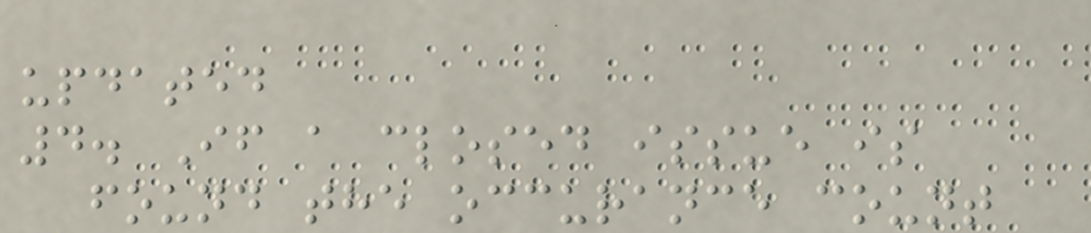updated
4. If a closed issue is
found the occurance count
